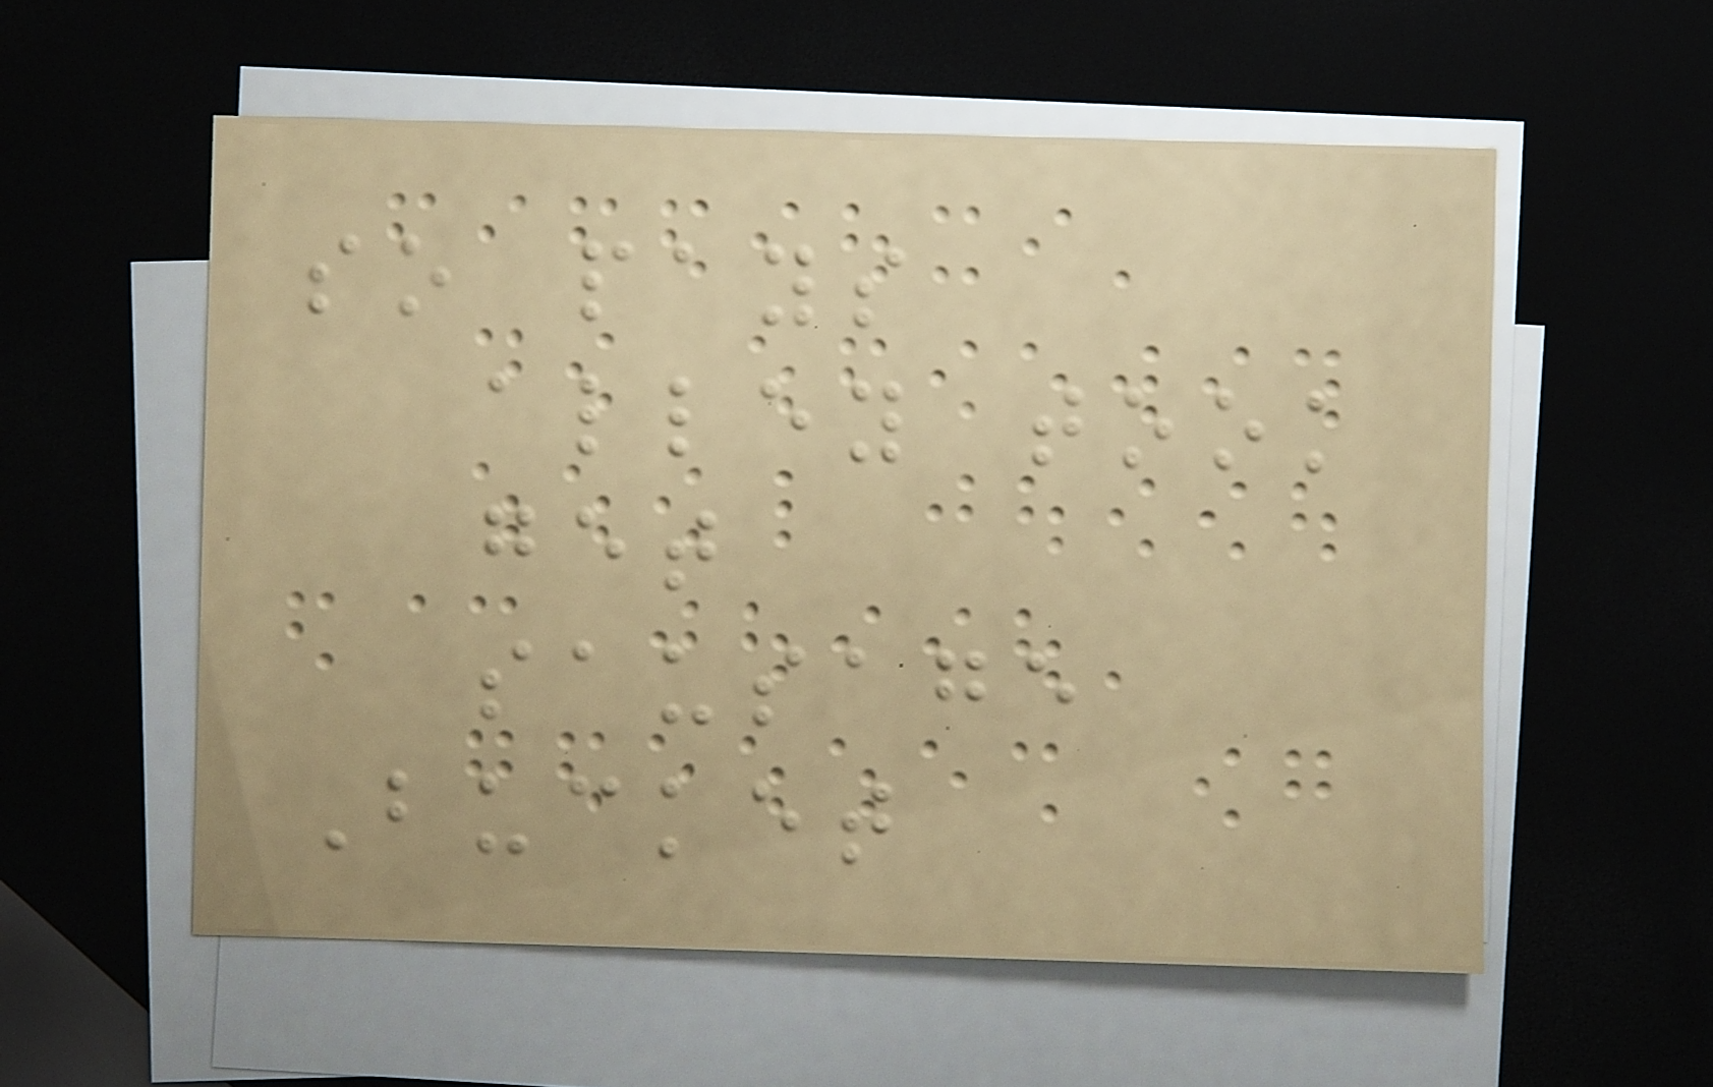so pays
alley took
get
sausage
Bucket
